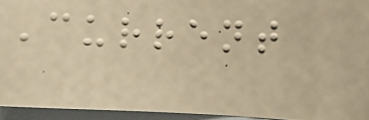Current
